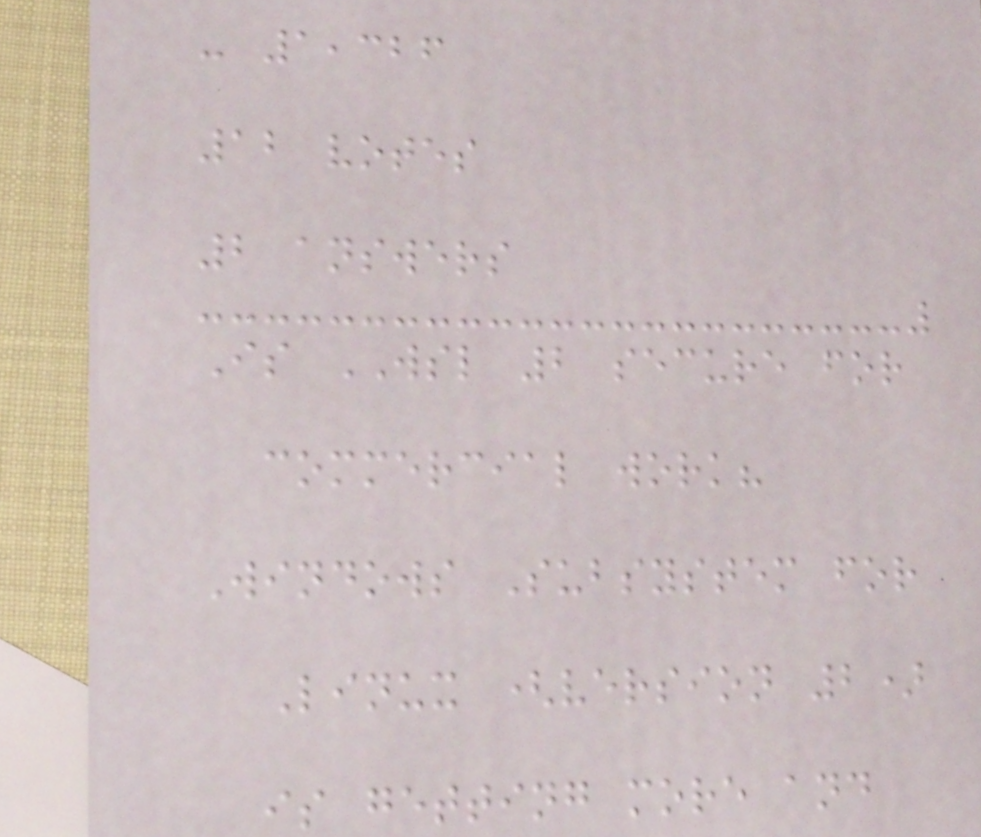- 1,326
12 votes
2 answers
Is WSL 2 secure for
commercial work?
Windows Subsystem for
Linux (version 2)
is getting more and
